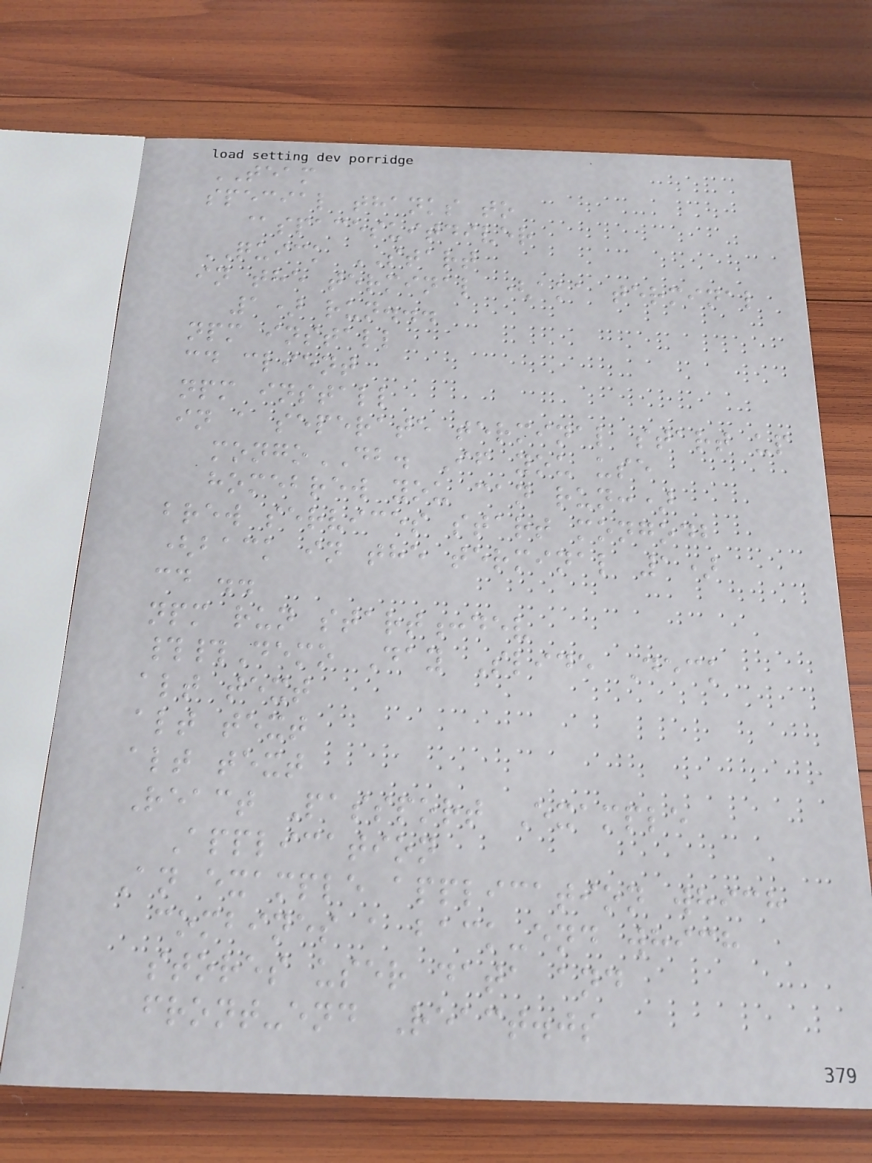TEAM
special thanks to
@spacesuitdiver
QUICK START
in the terminal (aka terminal
1) run...
npm install
cd client
npm install
in a seperate terminal start up
mongoDB. If you use
homebrew you can run:)
brew services start mongodb
(back in the terminal 1)
cd ..
npm run start:dev
##Demo Day Slide Deck
alt text
alt text
alt text
React Passport Example
Application
An example application which
combines a back-end which
stores user data and
front-end React.js
